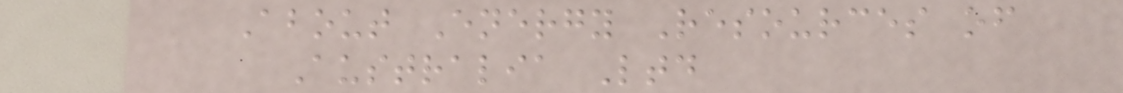About Energy Resources of
Australia Ltd
